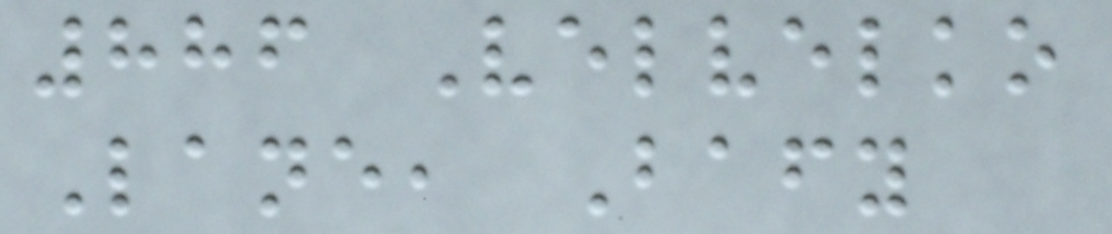886 Velvelko
Lane, Bafy
